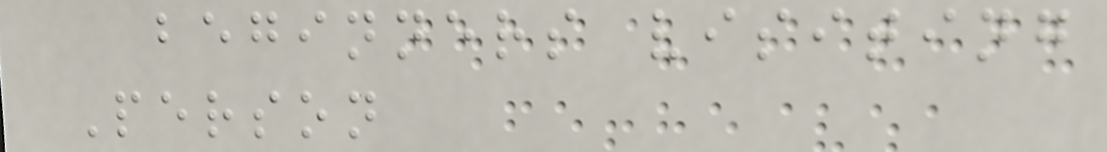beginners visiting
Person
